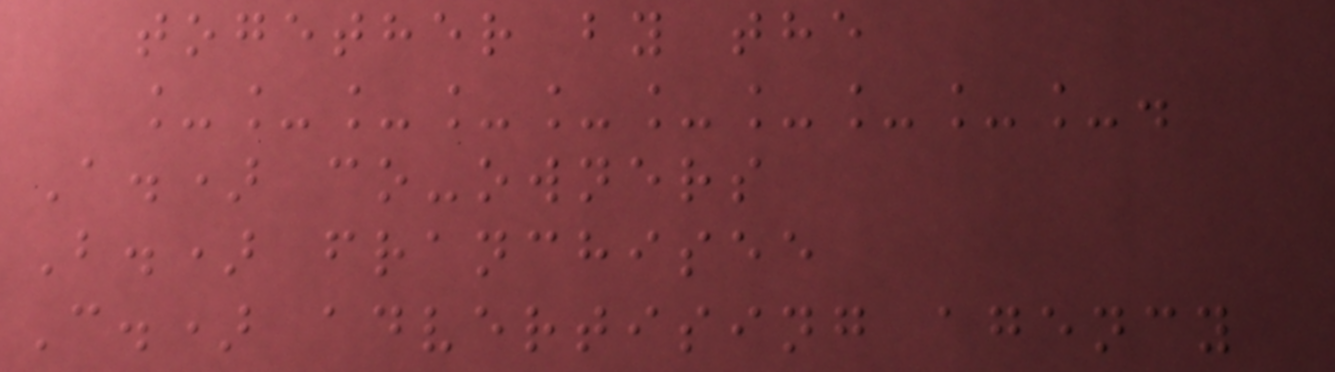together by the
__________.
A.) co-owners
B.) franchisee
C.) advertising agency
